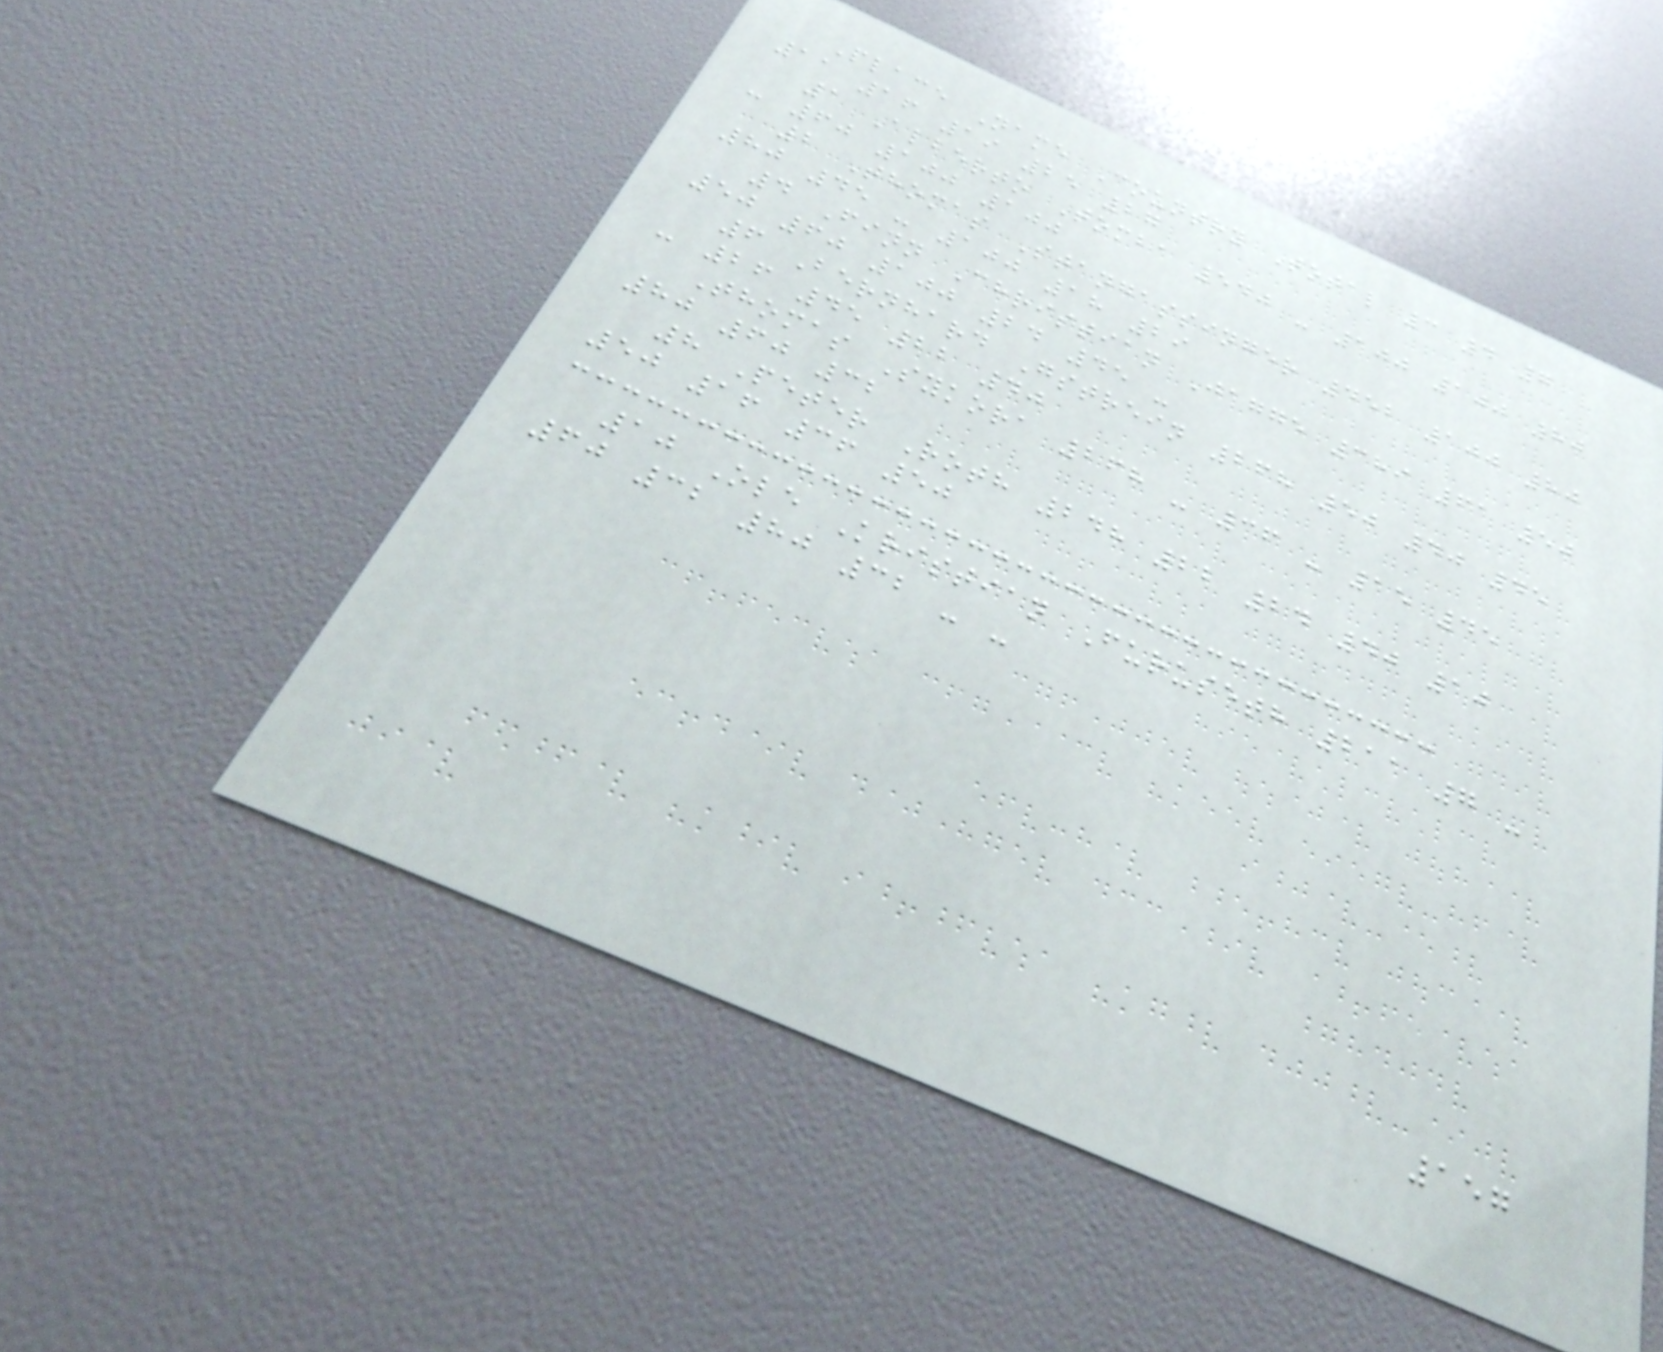Place Name Country Total 3 4 7
11 16 19 25 27
1 Alberto Tomba 540 - 100 100 80
- 60 100 100
2 Thomas Stangassinger 452 100 80
80 45 - 100 18 29
4 Finn Christian Jagge 389 61 50
50 60 100 24 45 -
6 Bernhard Gstrein 268 50 40 45
- 26 45 22 40
Thomas Sykora 268 - 36 - 15 45
80 60 32
8 Peter Roth 248 22 24 40 10
50 16 36 50
10 Ole Kristian Furuseth 211 7 -
60 32 80 32 - -
157
